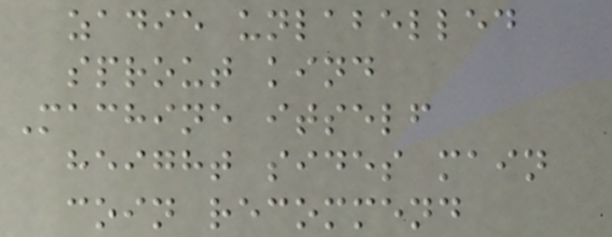zadie unlabelled
sprout kind
Machine itself
height sides main
coin recommend
